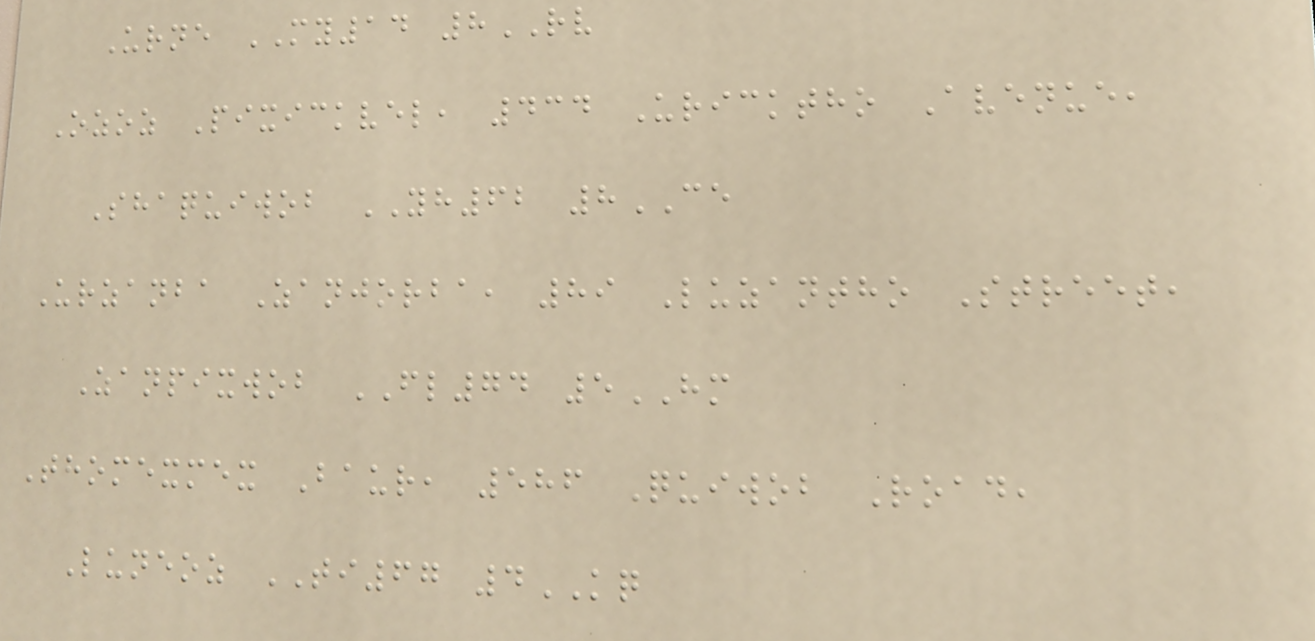Urne MY14 8RV
Ozoz Pixickvel, 434 Uricktho Avenue,
Shaquiwob YH62 8CE
Urzanba Zanjorba, 89 Luzantho Street,
Zanpixwob FL74 5HM
Thomexmex Baur, 586 Quiwob Road,
Luneoz TI67 4KQ
